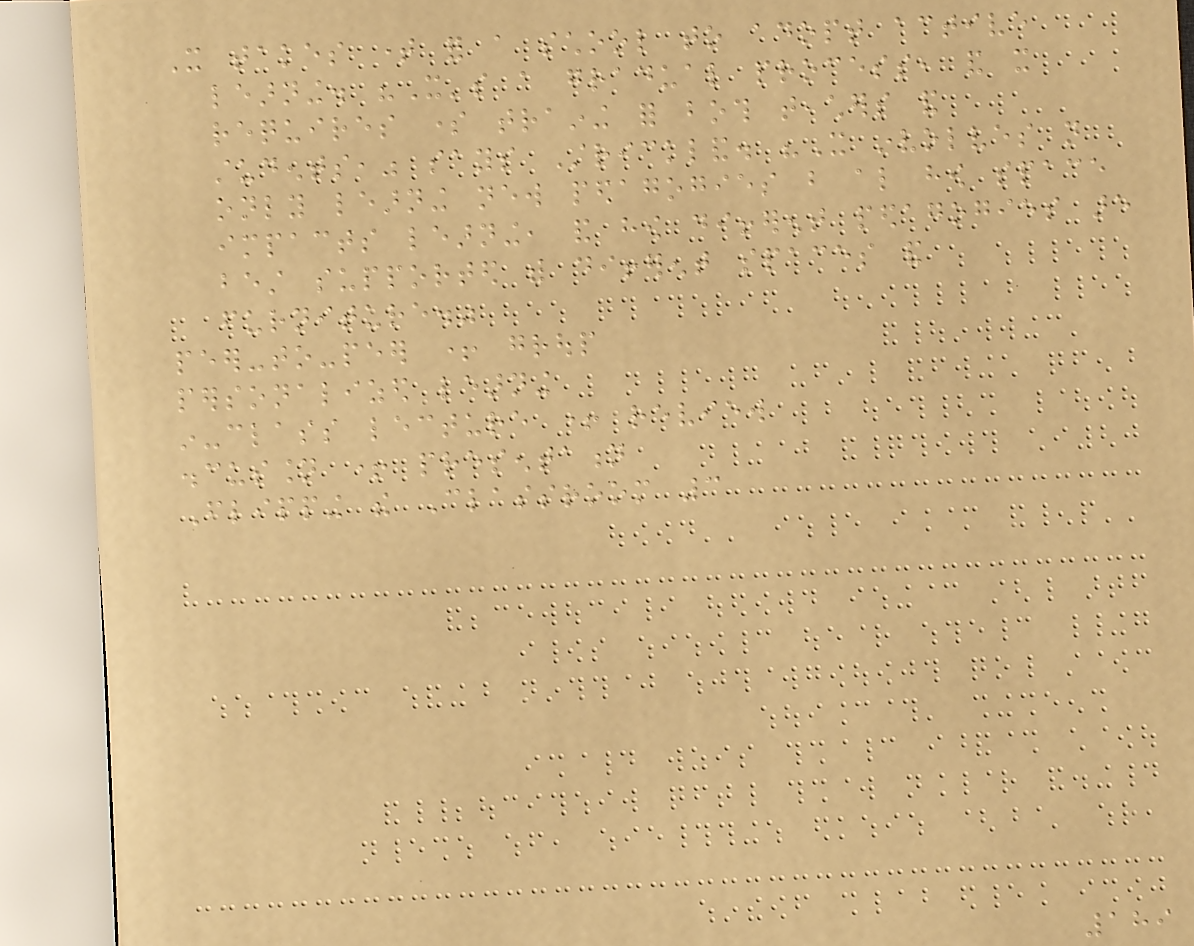It takes time for a school to adopt active
learning. "It's a gradual process, and it
requires some training for both teachers and
students," says Strickland. "It involves not
only learning new pedagogies but also how space
impacts learning, and how different pedagogies are
best supported with different spaces and
furniture."
peer-to-peer + group
personalized learning
in-class lecture + review
discussion + presentation
Flipping the Classroom 3
189
